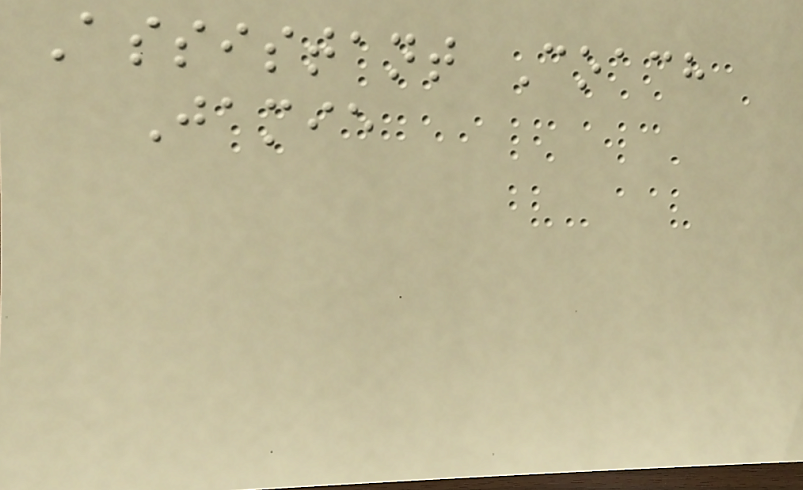Assistant Coach
Jamie
